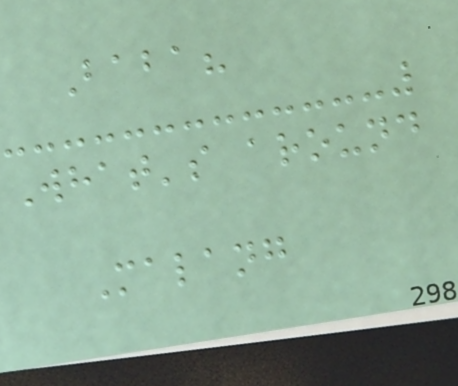Baba?
What's around
Malang
